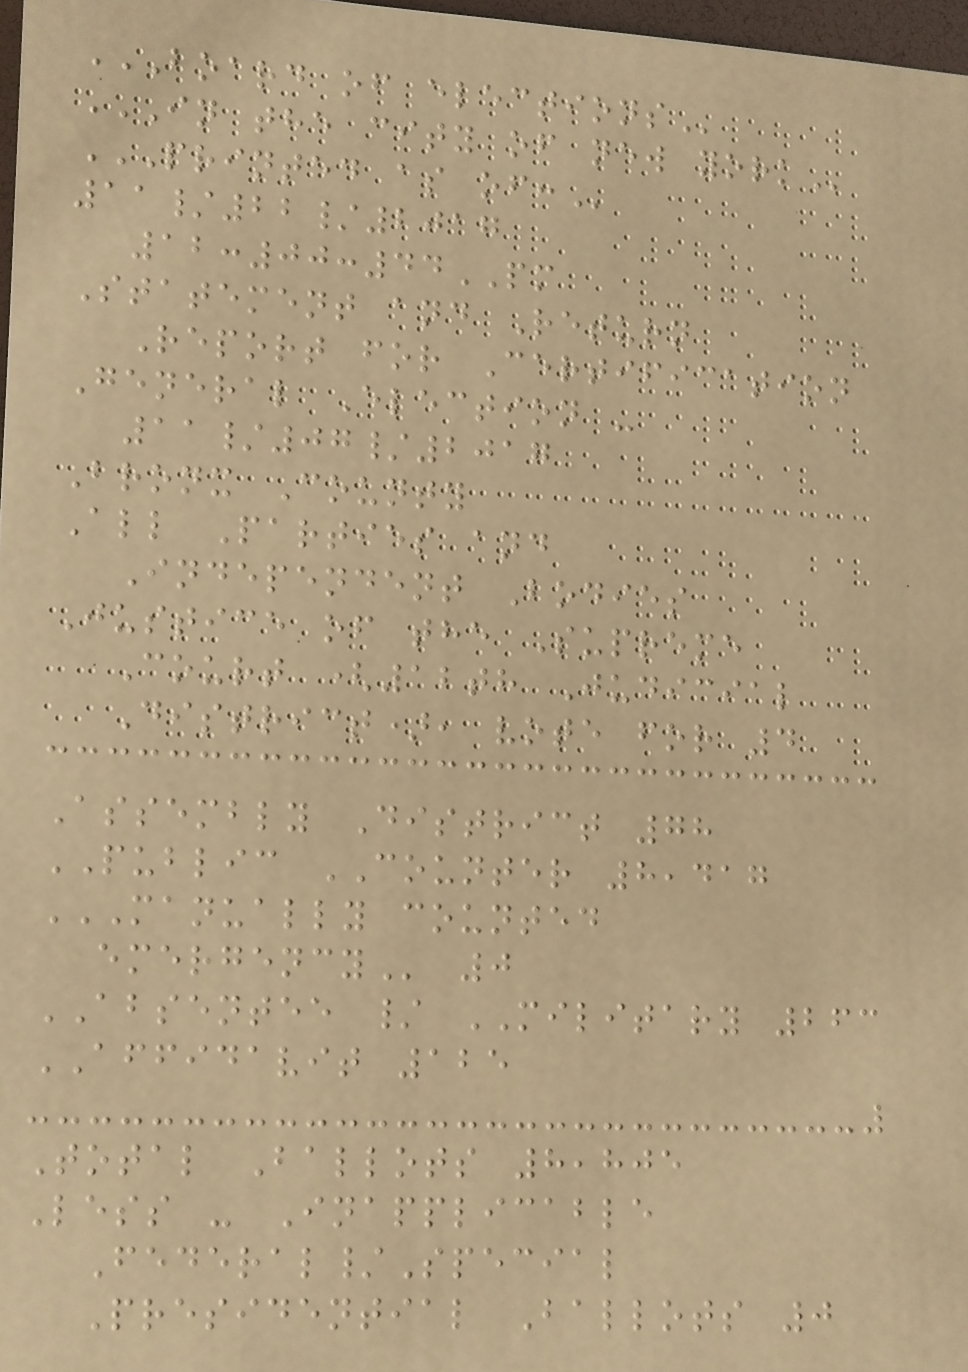BOARD OF ELECTIONS
IN THE CITY OF NEW YORK
PRINTED AS OF:
11/22/2017
12:00:44PM
Statement and Return
Report for Certification
General Election -
11/07/2017
Bronx County
All Parties and
Independent Bodies
Justice of the Supreme
Court (12th Judicial
District), vote for 4
Assembly District 78
PUBLIC COUNTER 8,417
MANUALLY COUNTED
EMERGENCY 0
ABSENTEE / MILITARY 263
AFFIDAVIT 125
Total Ballots 8,805
Less - Inapplicable
Federal/Special
Presidential Ballots 0
